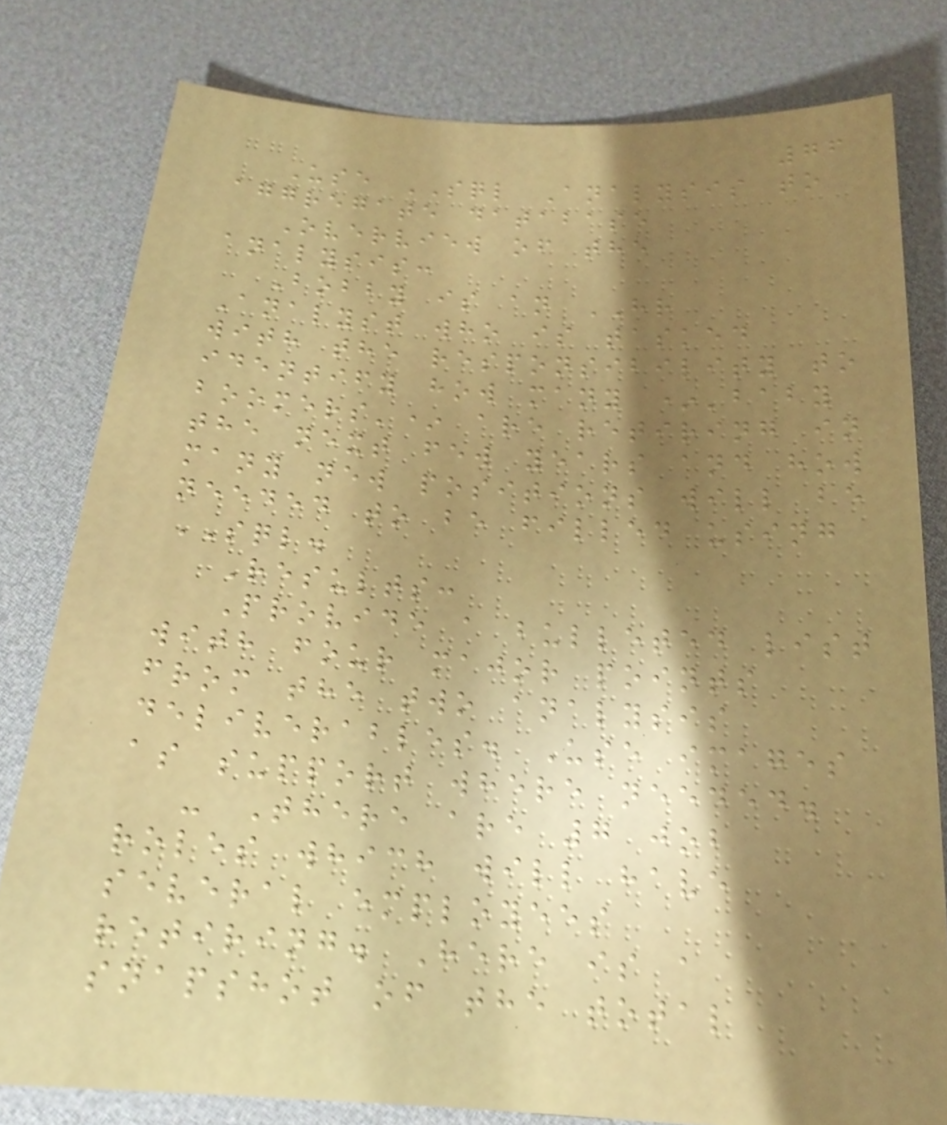76
Use SQL Analysis to
aggregate database
Overview of the
analysis:
Bobby is an HR
Analyst who is tasked
with the responsibility to
identify how many *'baby
boomers'* are retiring in
the next few years and how
many new positions will be
needed to be filled using
SQL.
Results:
Provide a bulleted list
with four major points
from the two analysis
deliverables. Use images
as support where needed.
- There are 7 job
roles which will have
several employees
retiring. Here is a
snapshot of the total
